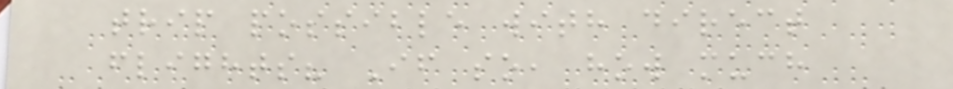trip possible with direct
flights? If so, how much
